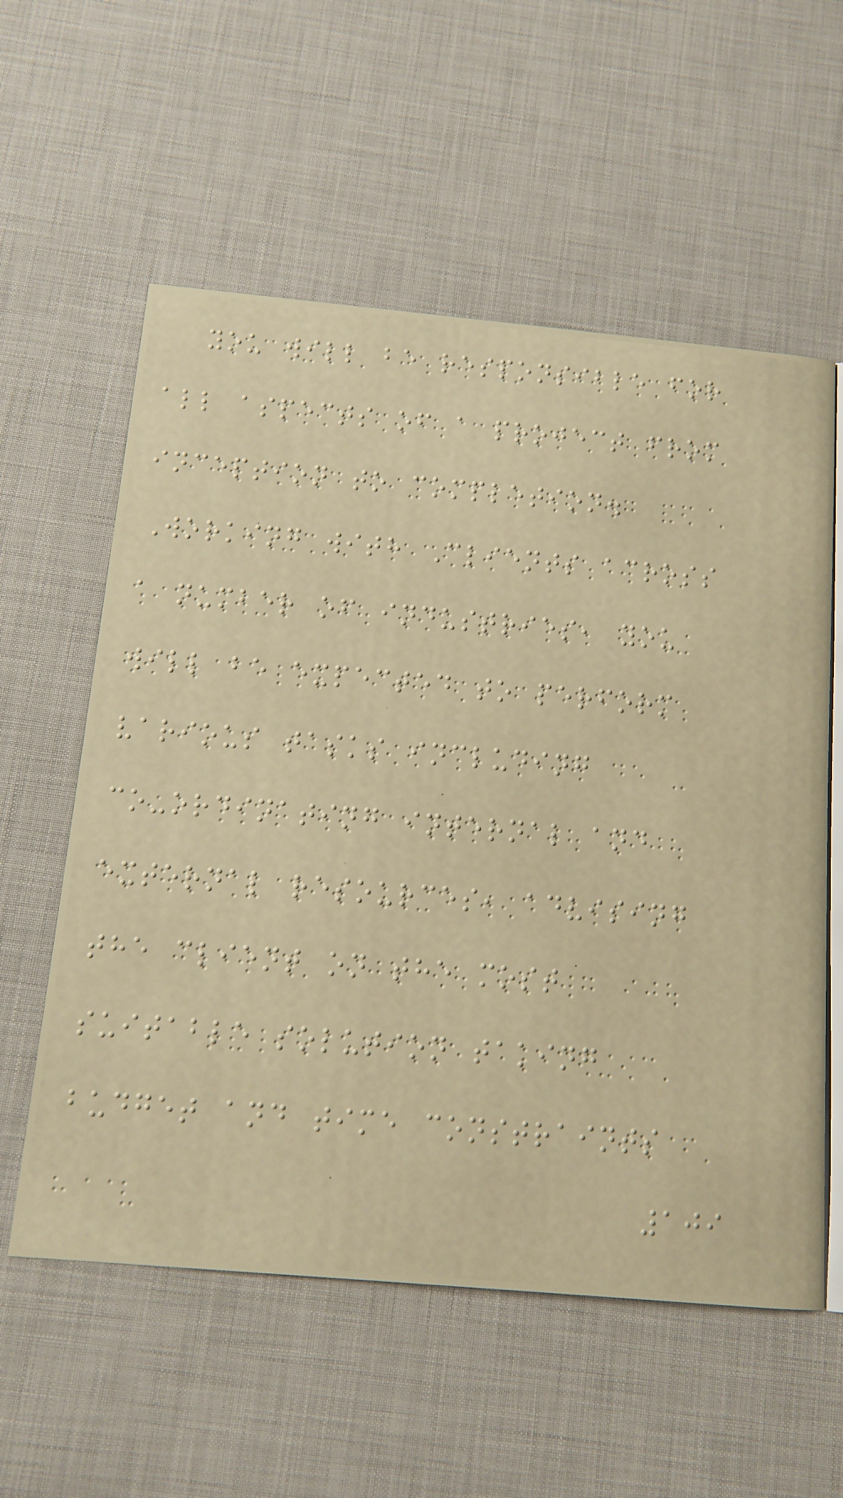you will be responsible for
all aspects of a project from
inception to completion.
Working with Clients across
a number of industries, you
will be expected to perform
various tasks including
co-ordinating internal and
external resources, advising
the client on the most
suitable solution taking
budget and time constraints
109
